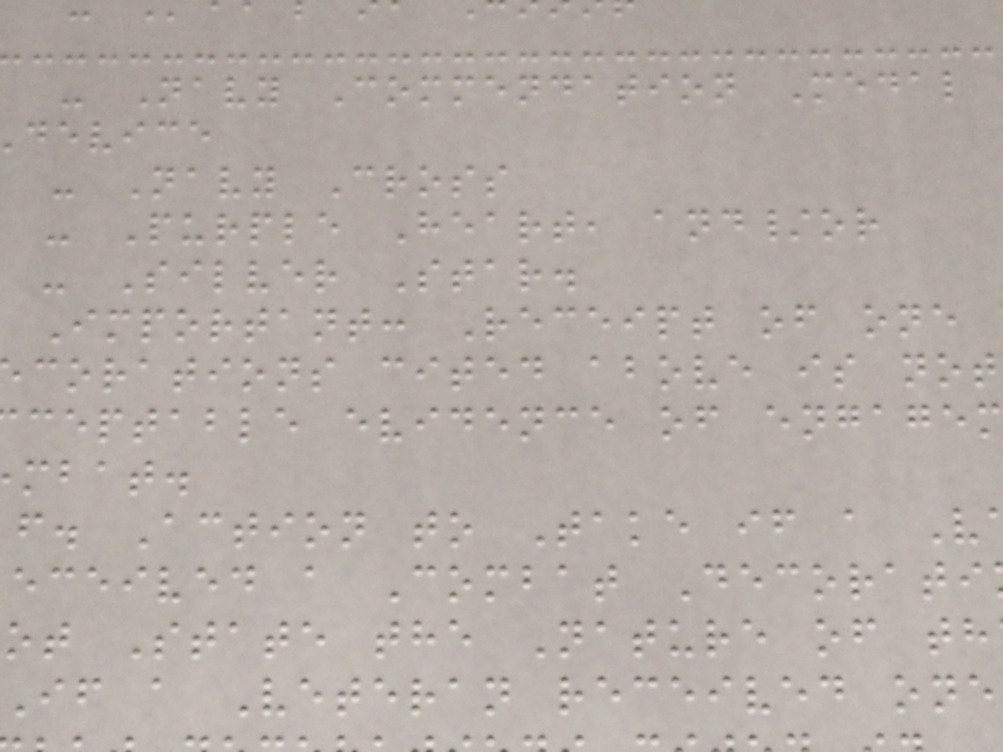- Navy Commendation Medal
device
- Navy Cross
- Purple Heart, and/or
- Silver Star.
Important: Receipt of one
corations cited above is not
ceptable evidence of engage
mbat.
f. Action to Take if a V
eceived a Combat Decorati
ot State the Nature of th
if a Veteran received one
